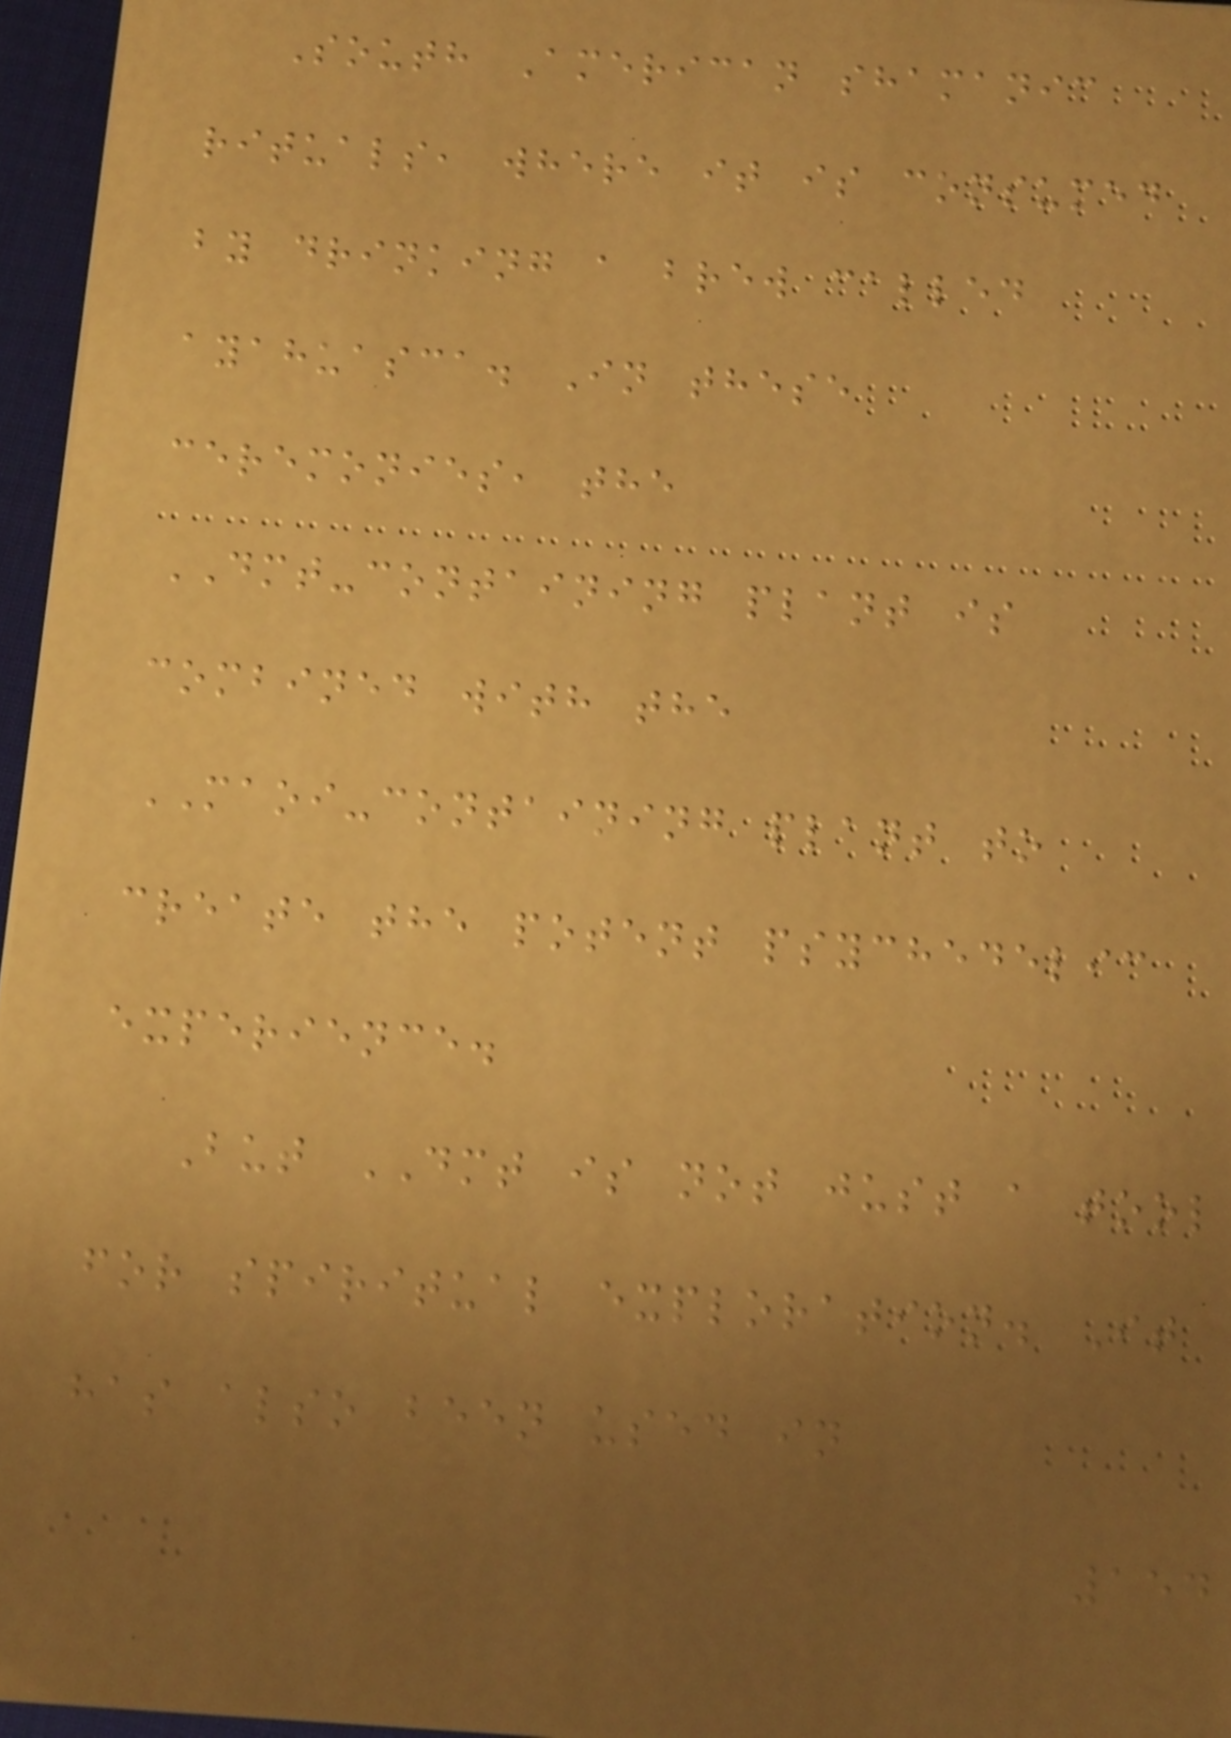South American shamanic
rituals, where it is consumed
by drinking a brew called
ayahuasca. In these
ceremonies, the
DMT-containing plant is
combined with the
MAOI-containing plant to
create the potent psychedelic
experience.
But DMT is not just a tool
for spiritual exploration. It
has also been used in
154
